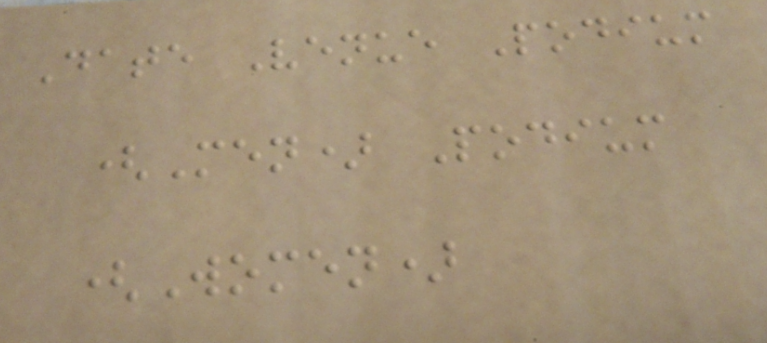Date Venue Podium
(Men) Podium
(Women)
